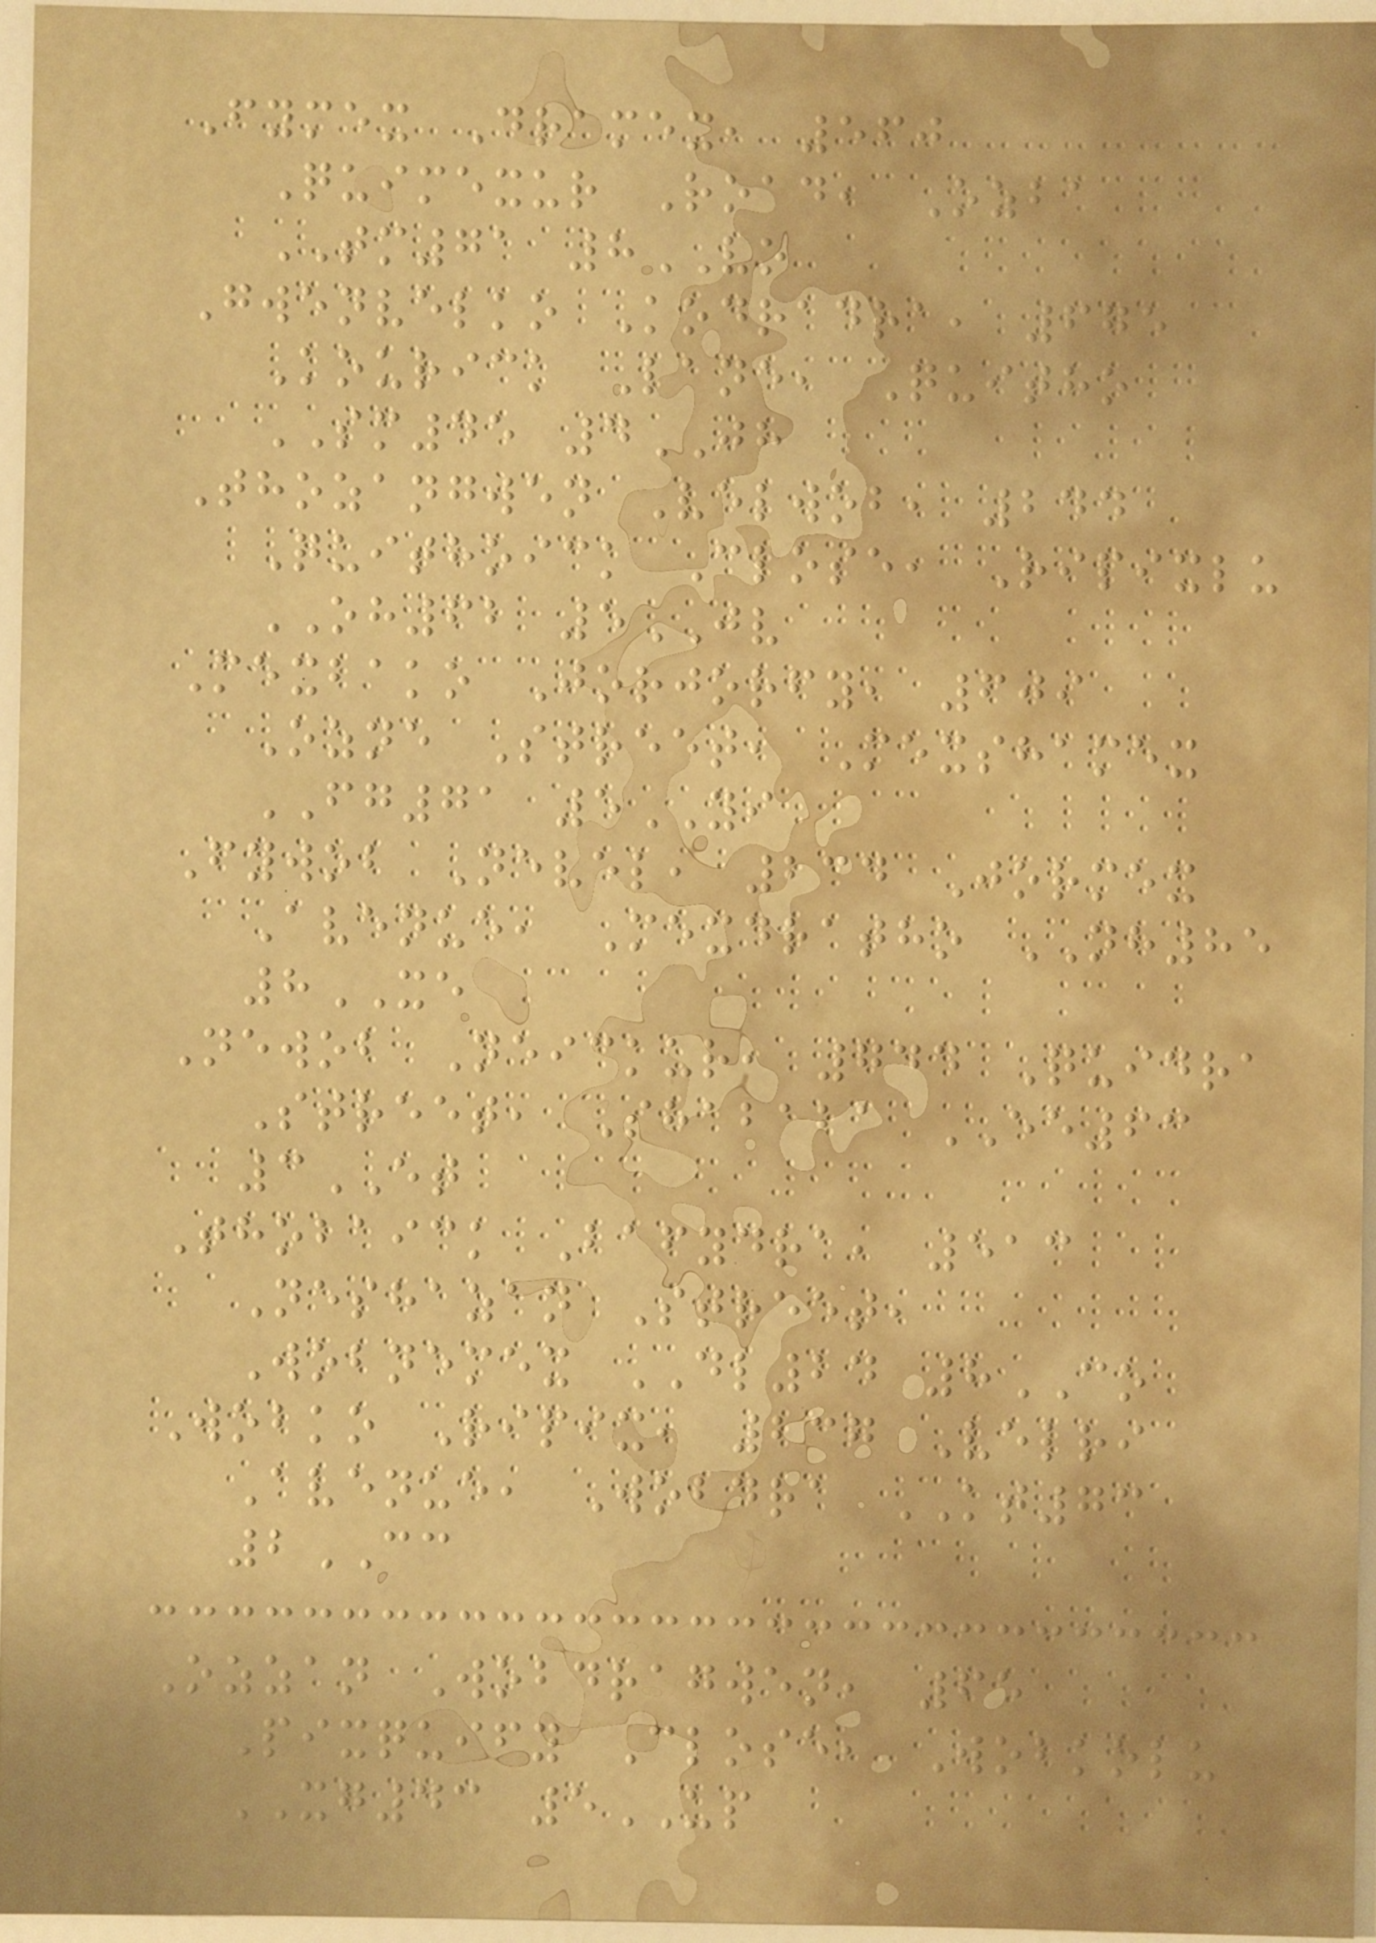Fymex Dramex, 560
Quimexur Road, Ozba
TM71 8VO
Gwenvelko Kodradra, 675
Kourick Lane, Quitho
SM45 4JH
Thozangwen Velwob, 244
Quithoick Close, Ripixlu
OH62 5JV
Mexbako Jorjorfy, 609
Ozne Street, Mexshamex
FG71 5YI
Fywob Nevel, 234 Jormex
Avenue, Mexdratho NH85
8XE
Newob Neickur, 744 Quidra
Street, Shababa EE63
3ET
Thobaick Bafydra, 513
Neshazan Street,
Wobnemex DL24 8CO
Wobko Ripix, 237 Velri
Avenue, Wobdra KT73
2CC
Ozzan Wobdragwen, 65
Pixquify Close, Wobkolu
XG43 5UP
